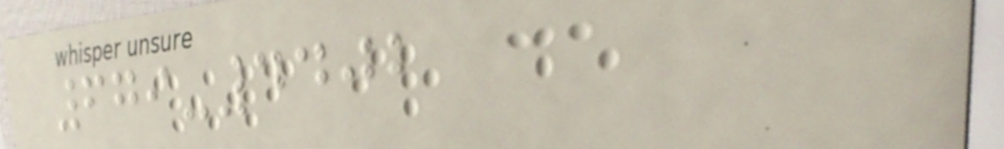679-4402
